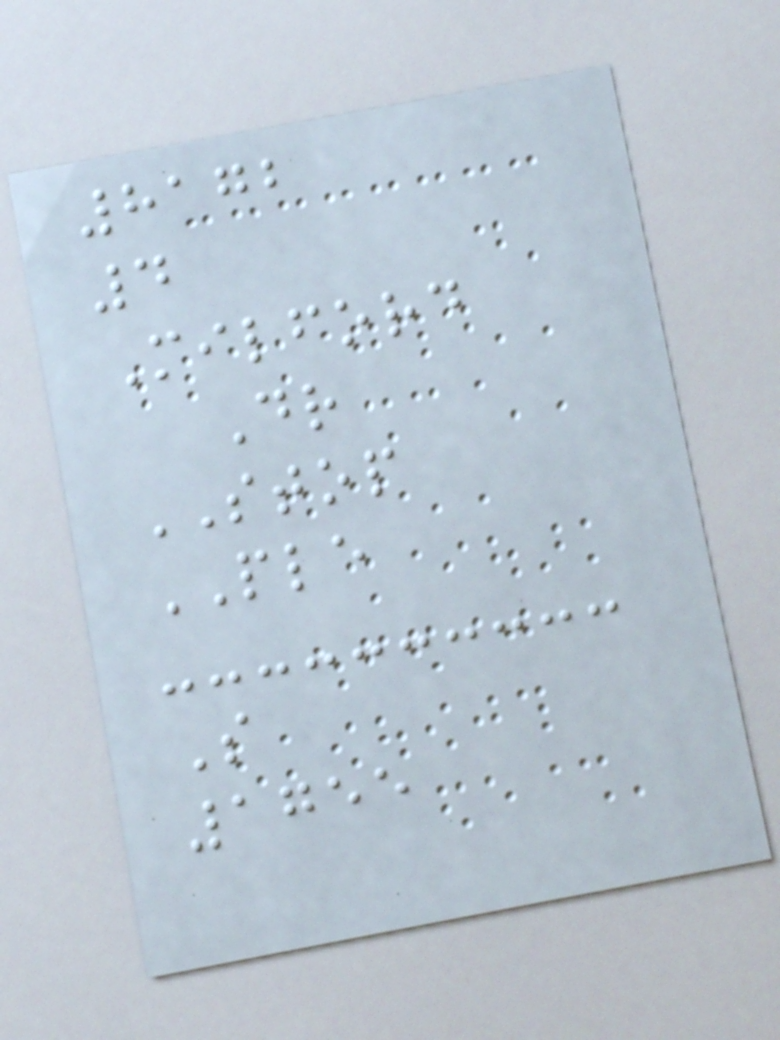8172
4
Milford
Dr
STOP
PLE
S
1755
